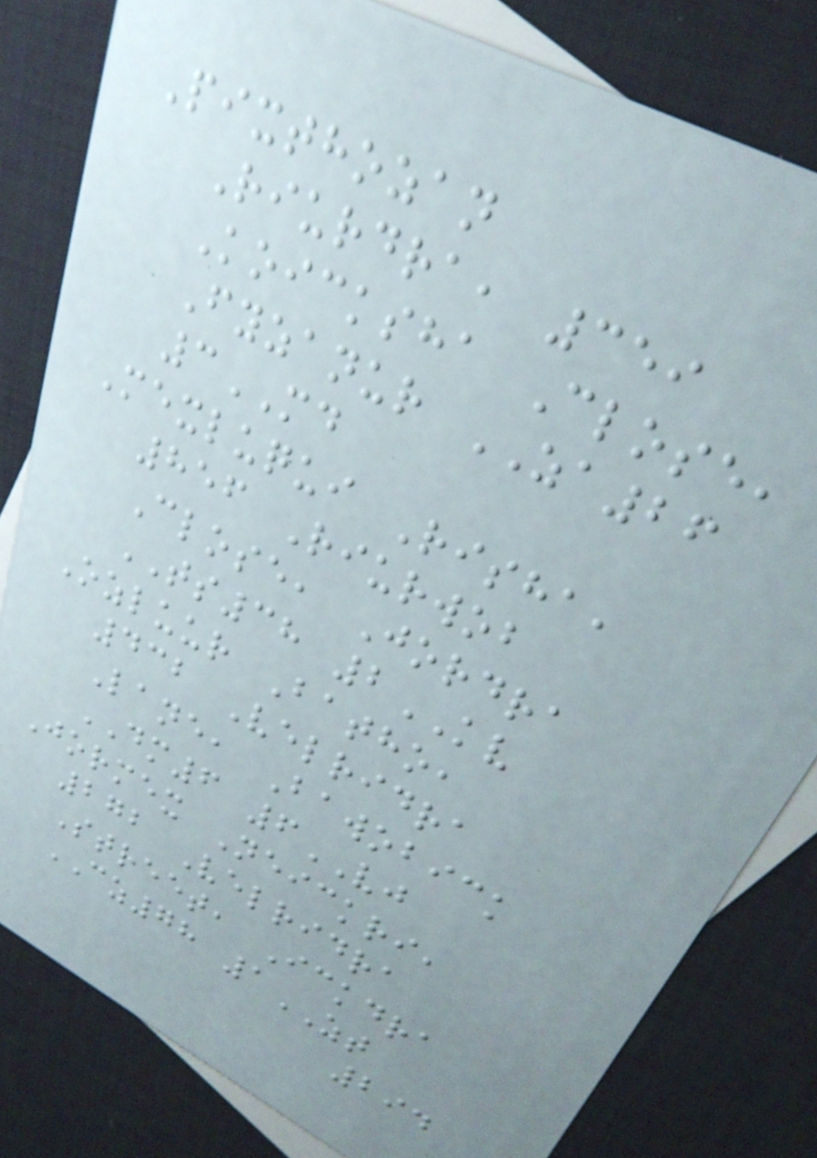Pixthozan
Riurdra, 359
Koicksha Close,
Fyzanur ZA26
3MD
Mexluqui Risha,
856 Riurwob
Close, Jordra
TS38 2KV
Ozluur Batho,
432 Velridra
Lane, Bawobick
DM6 6VJ
Jormex Neickri,
272 Velridra
Street, Ickdra
CZ78 1ZT
294
